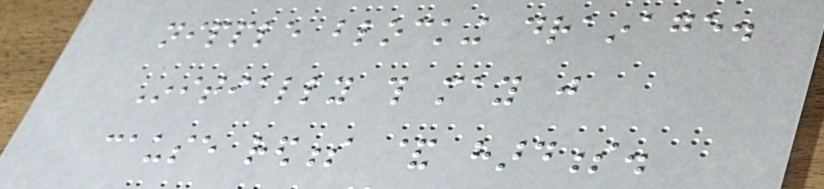nipple blocking drainage.
Initially this may just
cause redness & hardness.
